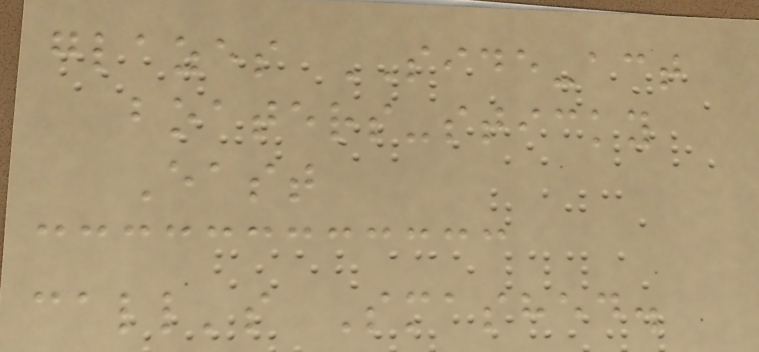glazes SIDE-act
boaters-sticky
East
call's Smashed.
